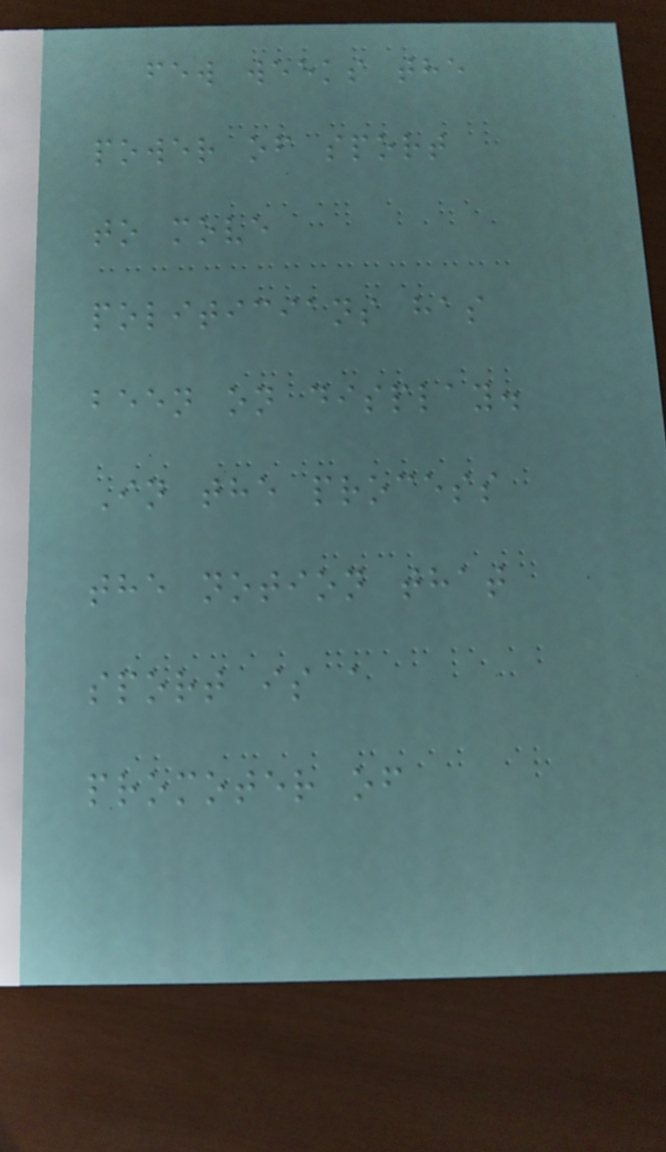few weeks the
power of sport
to move
politicians has
been on display.
In the process
the notion that
sport is a
promoter of
